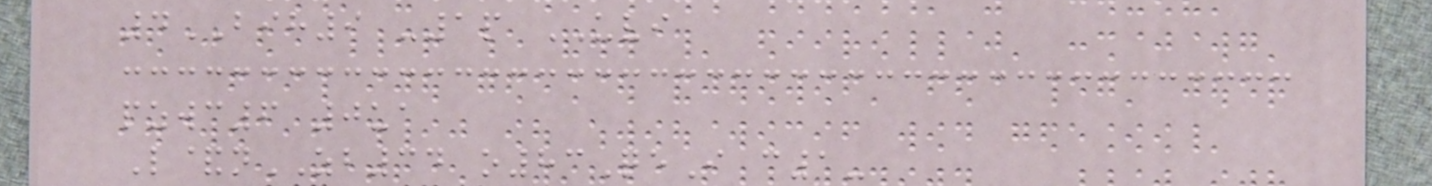4BIH9 -1p UVI
pzwc6 0ua
L&nZB34 o83QeI c1-
